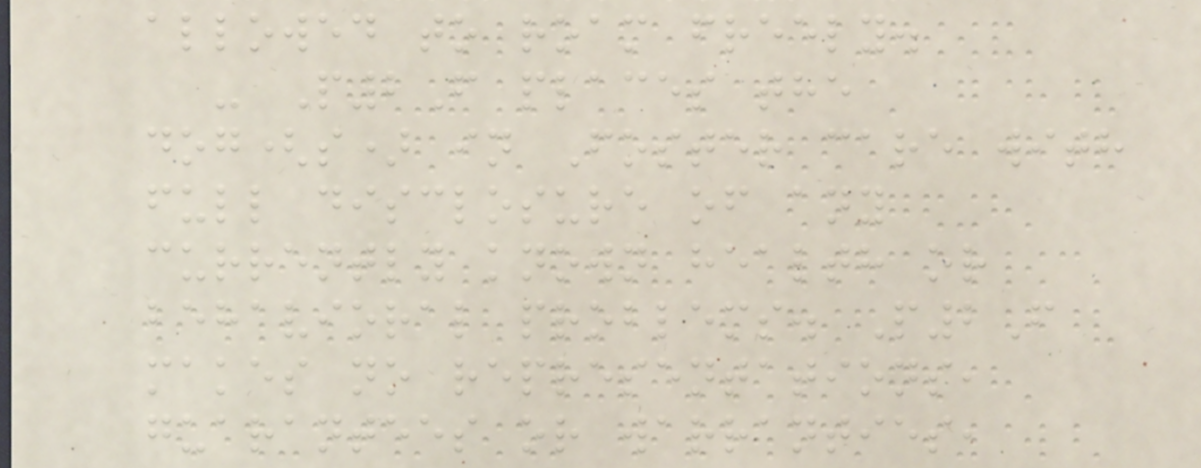allowed to roam freely.
- P2F places the
dog(s) in Foster care with
full disclosure of any
currently known health or
behavioral problems. P2F
makes no representations,
guarantees or warranties,
